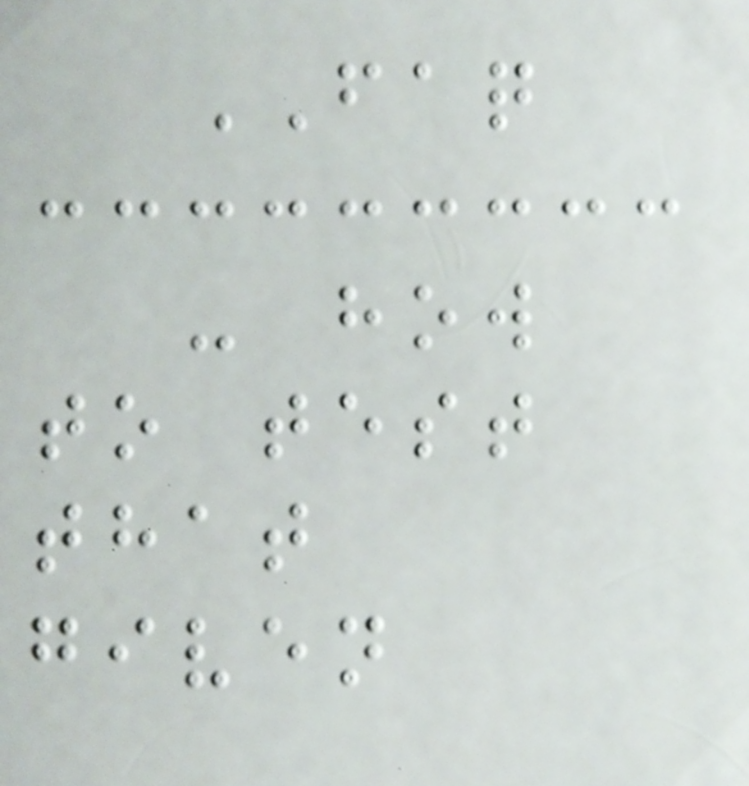FAQ
- how
to test
that
given
